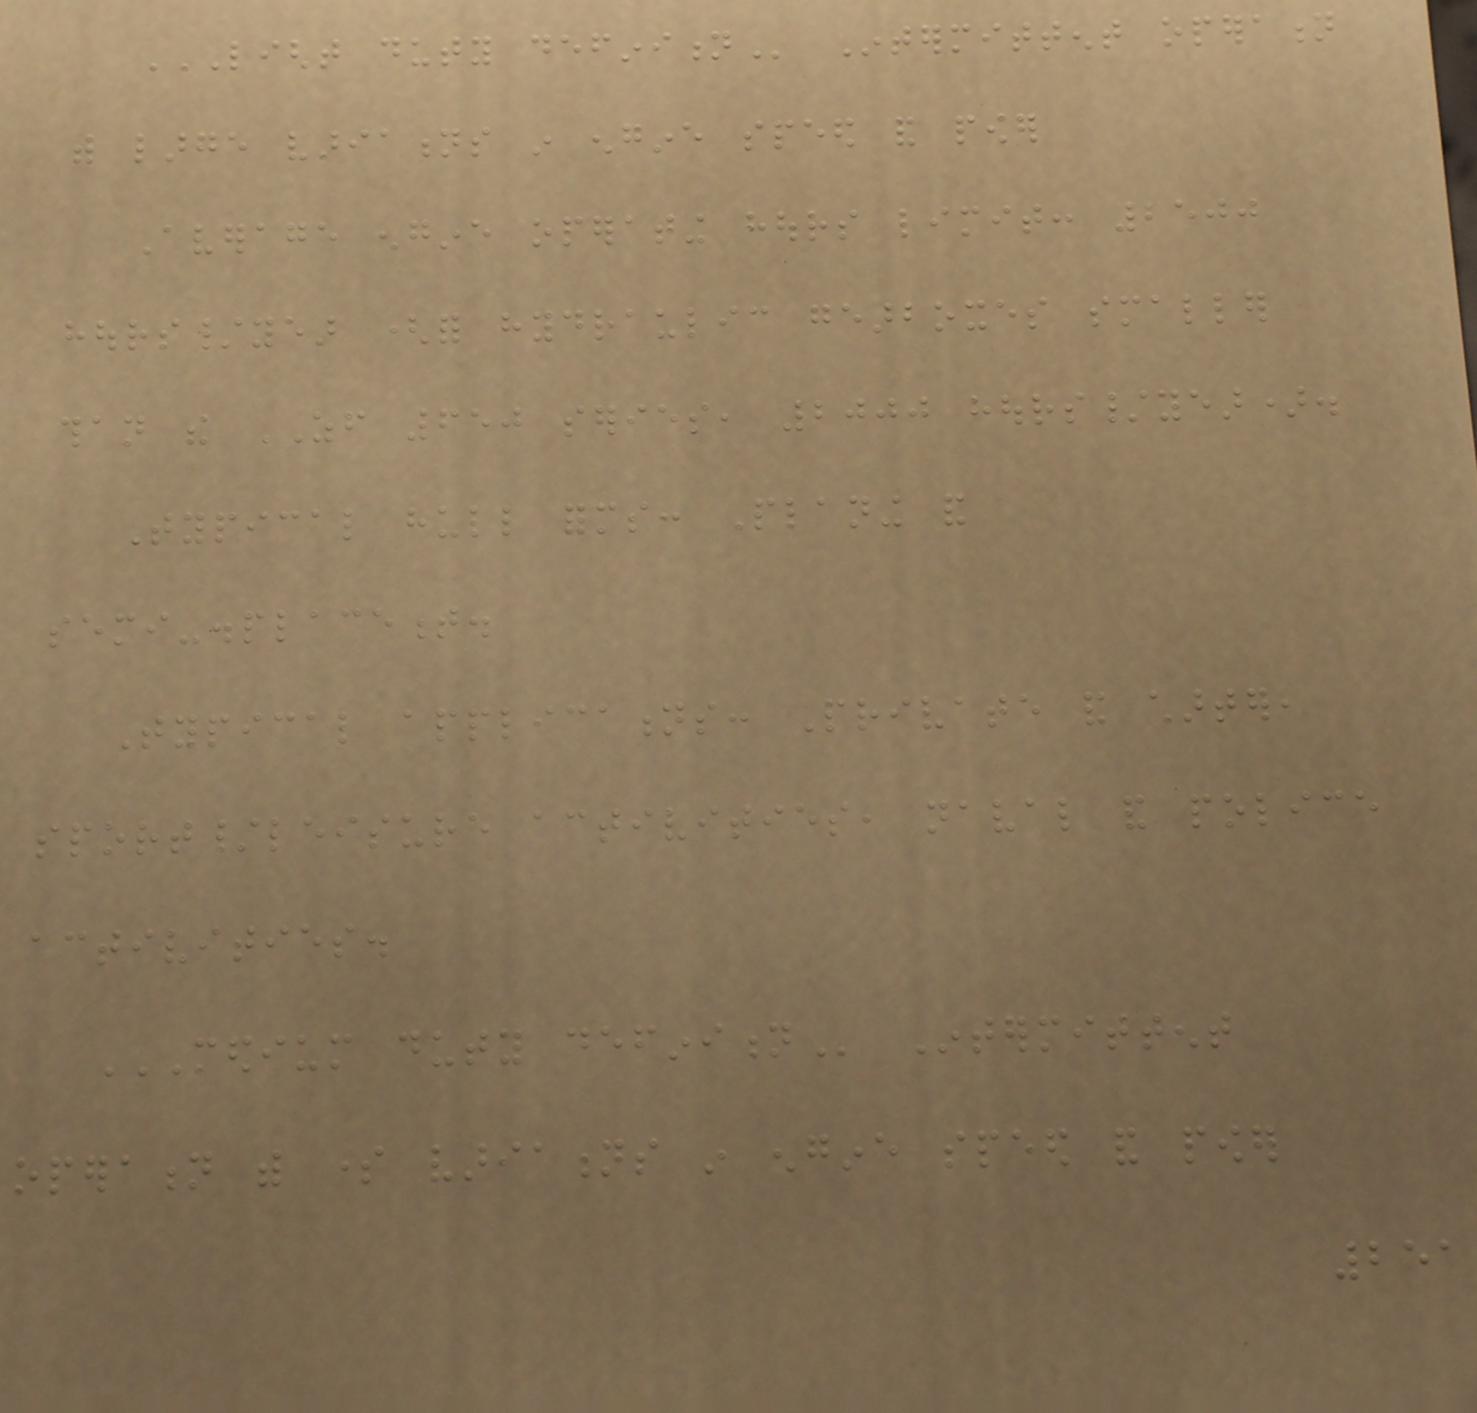LIGHT DUTY DEFINITION Intermittent operation
with large variations in engine speed and power
Average engine operating hours limit: 2500
hours/year (for hydraulic gearboxes smaller
than the ZF 650 series, 2000 hours/year).
Typical hull forms: Planing and
semi-displacement.
Typical applications: Private and charter,
sport/leisure activities, naval and police
activities.
MEDIUM DUTY DEFINITION Intermittent
operation with some variations in engine speed and power
251
